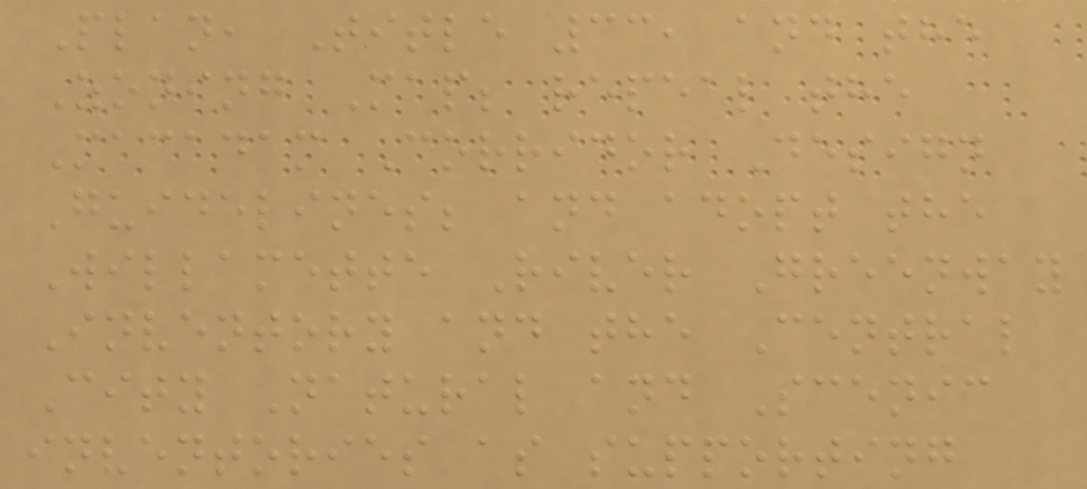Plan, Title 33, and the
Zoning Map; repeal the
Macadam Corridor Design
Guidelines; and adopt the
Willamette River Greenway
Inventory and the Central
City Natural and Scenic
inventories as supporting
